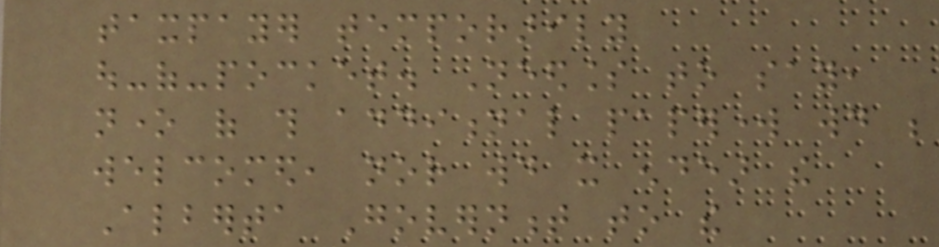taxpayer temporarily
out-of-pocket. Needless to say,
none of this additional paperwork would be
welcomed, nor would it endear the
Alberta Government to the
